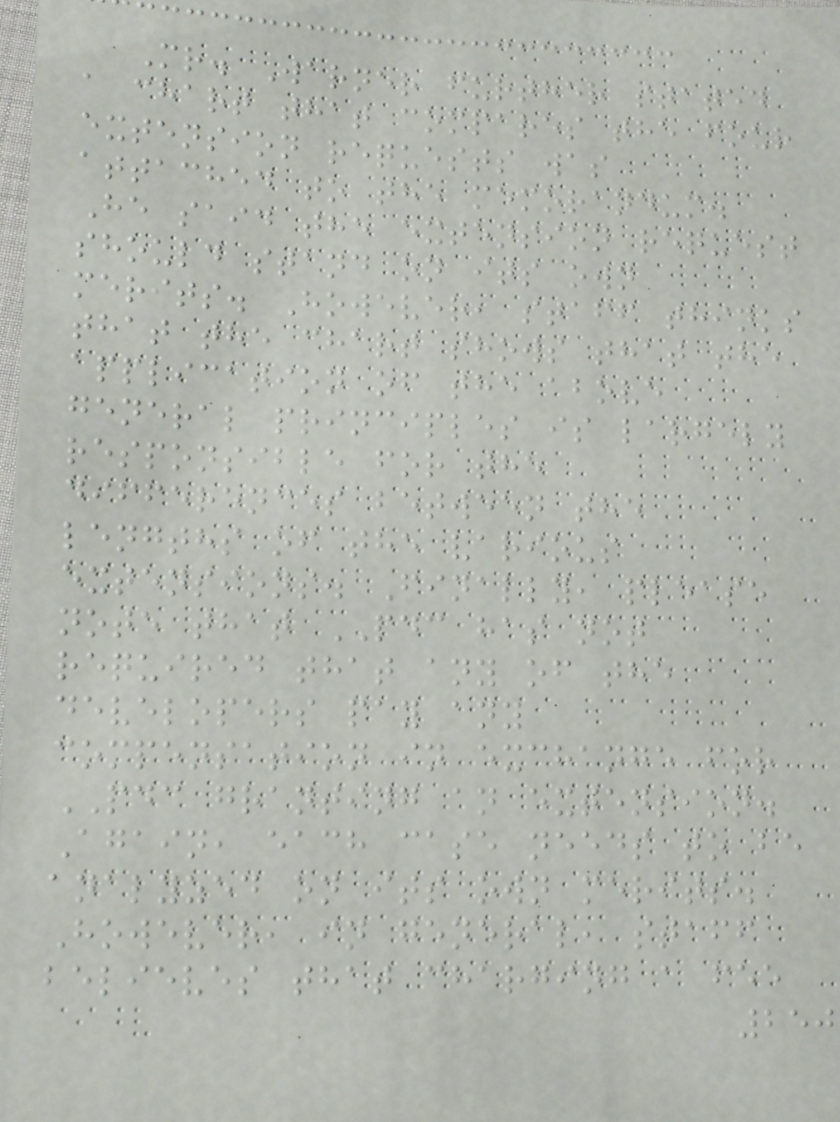Mr. Warner further stated
a chart that compares the four
extension requests was
attached to the memorandum.
He said the extension request
should stand on its own
merits. However, staff thinks
that the chart shows that the
application of the above
general principles is largely
responsible for the
differences between the
lengths of the various
extensions. Finally, please
note that PDC has not
required that any of the
developers pay any
compensation in exchange for
PDC granting an extension.
Again, each case needs to be
analyzed on its own merits.
However, in general, staff
believes that charging a fee
250
